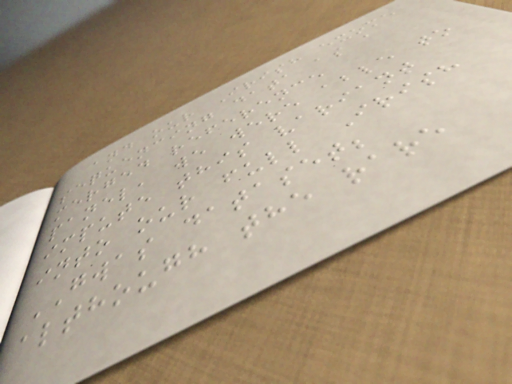and our Irish exome
sequencing data as a
merged reference
panel, we were able to
impute this variant
into our full Irish
GWAS dataset;
although the rare
